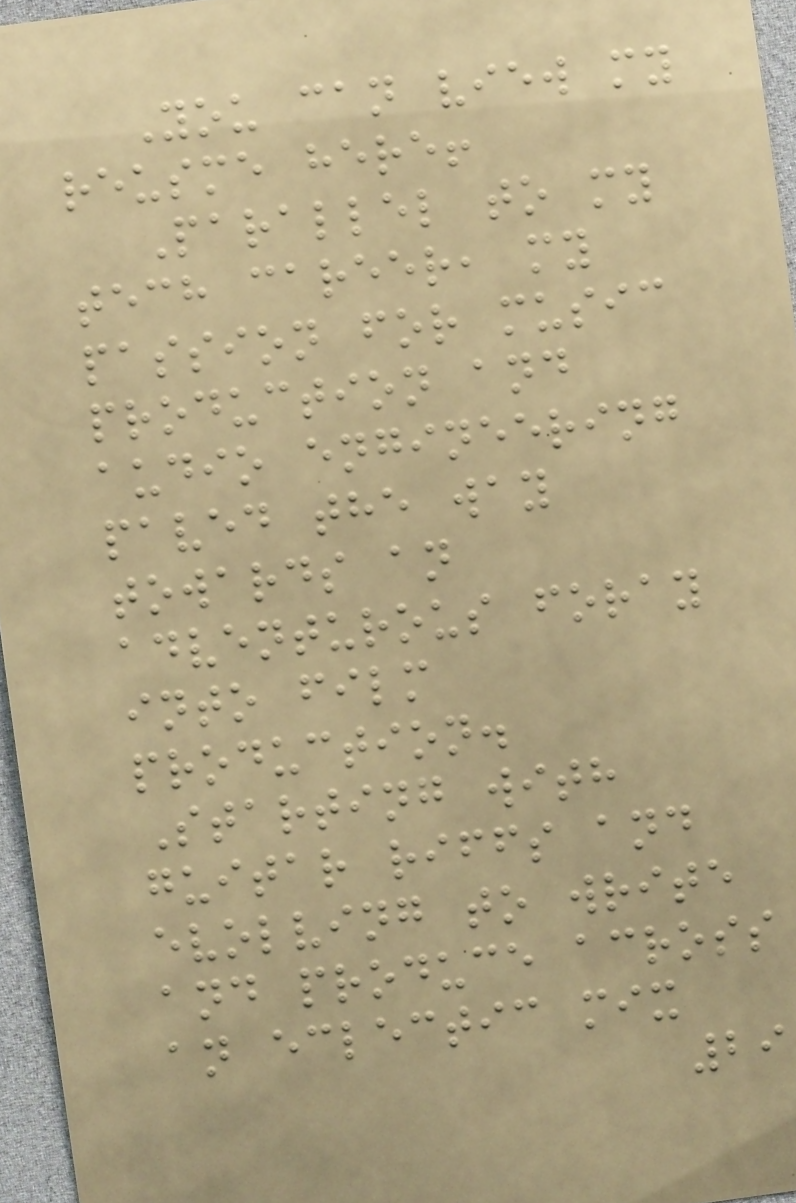You can view my
reusme here!
Parallel to my
tech career, my
passion for music
production and
audio engineering
paved the way
towards an
adventurous foray
into film
production.
Starting with
guitar riffs and
evolving to write
and produce across
an eclectic mix
29
